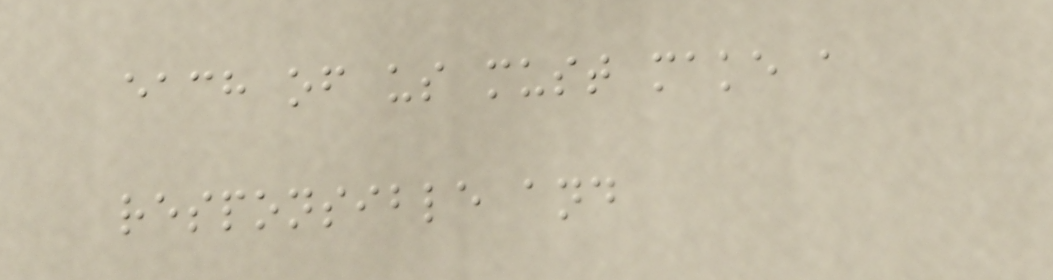each of us must make a
responsible and
